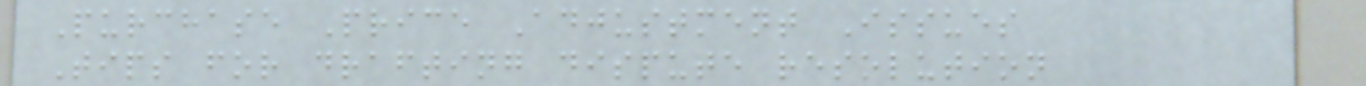Purchase Price Adjustment Issues
Tips for drafting dispute resolution
